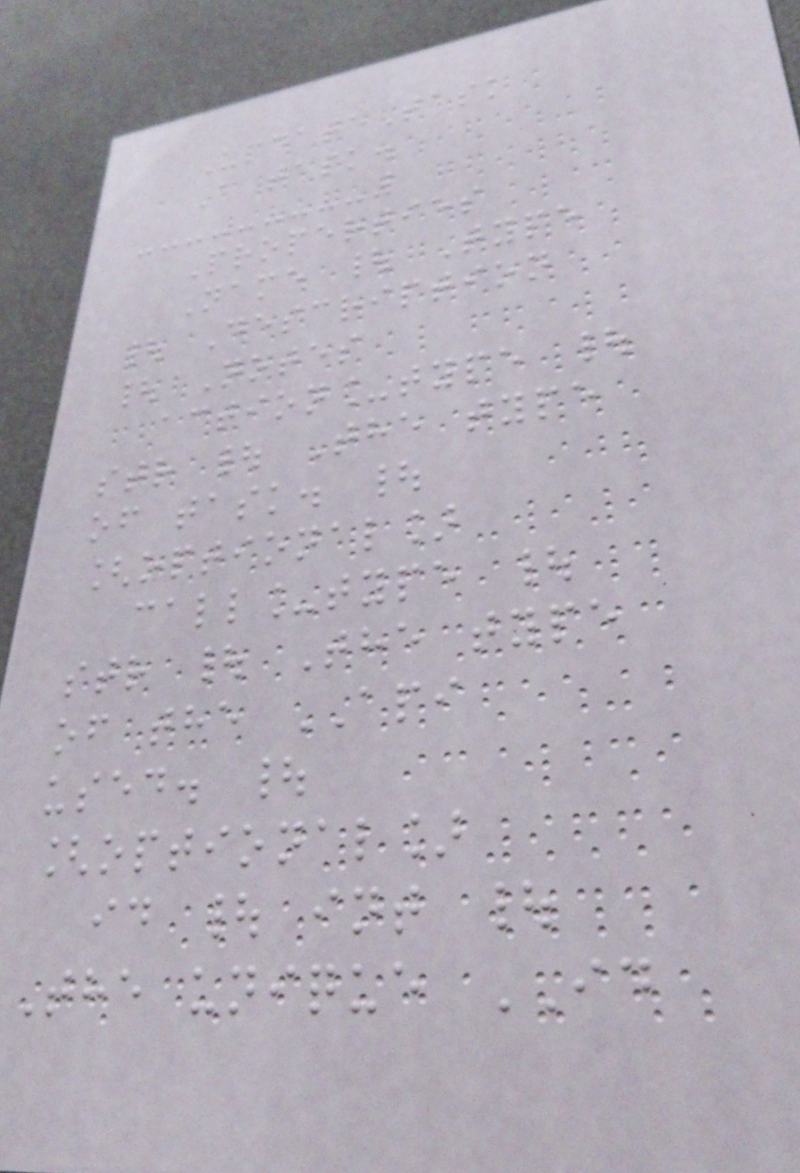UpdateTask
A task.
Properties
Name | Type
| Description
| Notes
action_type |
str | The type
of task. |
[optional]
call_type |
str | The type
of the API
used. |
[optional]
id | int |
The unique ID
